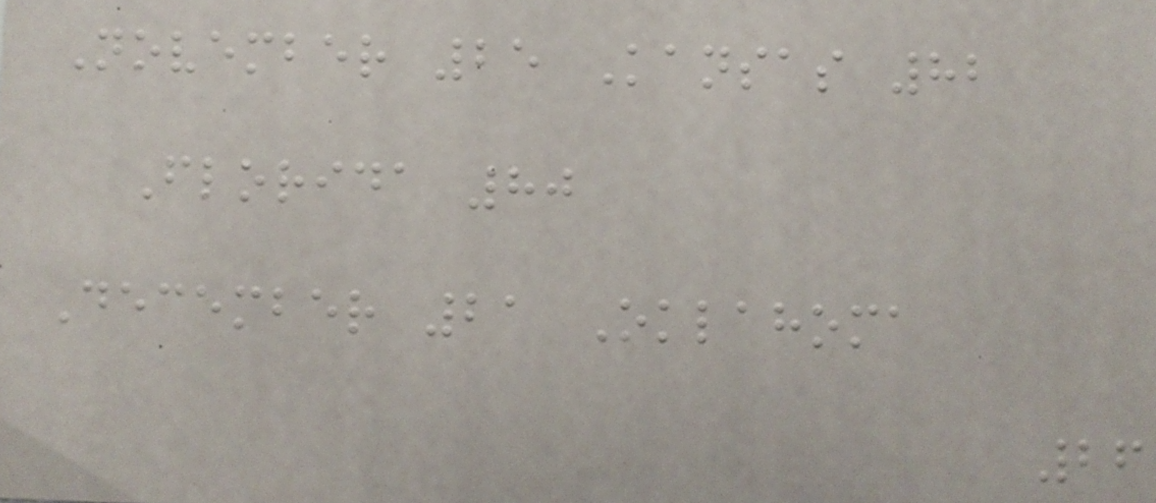November 25 Kansas 82
Florida 80
December 21 Oklahoma
26
